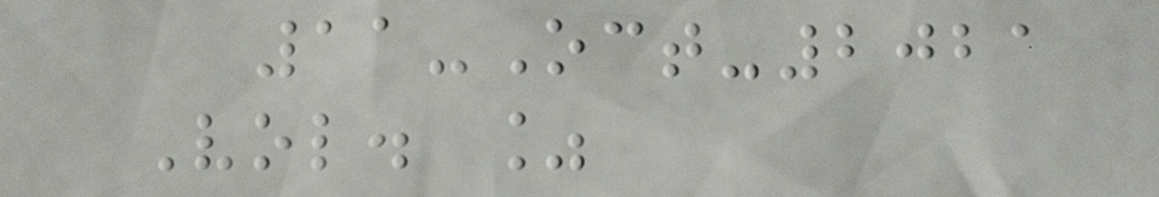11-Oct-2021
Vol. %
